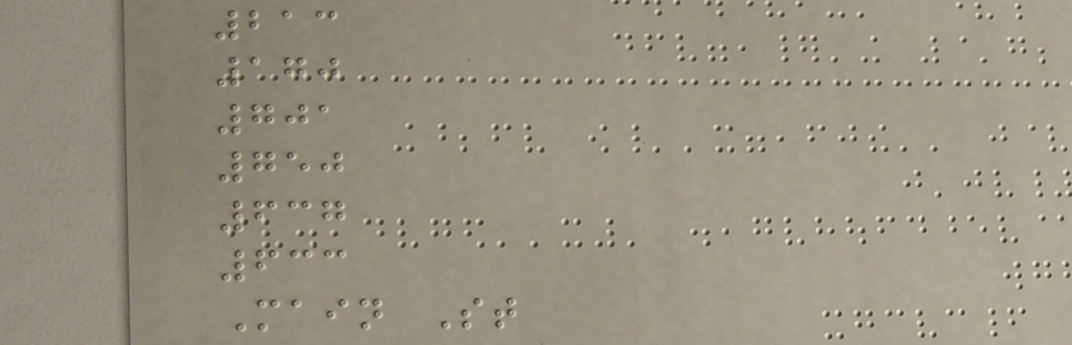213
170
701
750
637
633
Main St
